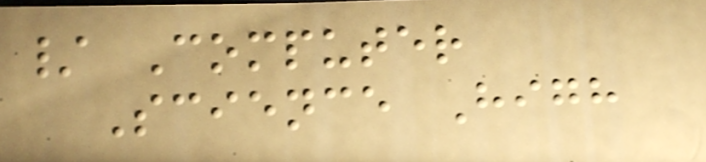/ Computer
Science High
